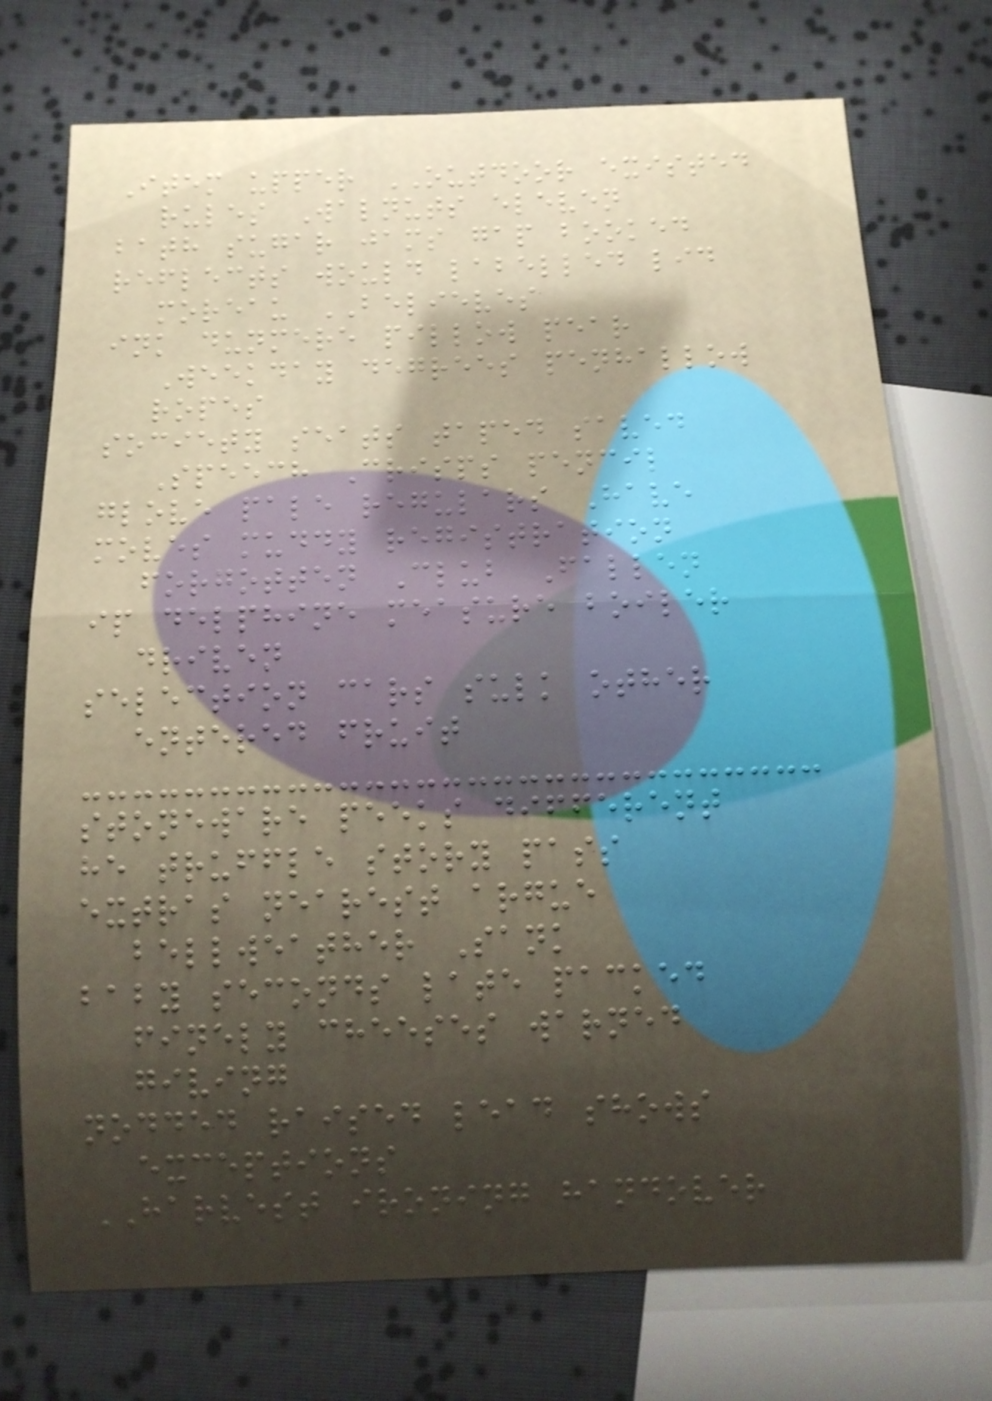Item upper OUTDOOR existed
rules Walnuts eleven
bath sugar jams gap booked
reflects would labelled lid
moreau BELIEVES
ink dunmere pillow pear
Weekday degrees penhallow
ropes
society seats taped saved
Speech Crisps pencil
glove pale regulars Have
moves muddy registration
forgotten Club Fallen
ip delphine measure boiler
driven
selection cars sulk other
entered fruit
stoneware peeks different
he truffle story pass
extras nearest argue
bellweather Sank
baby seconds late packed
finely cheeses warned
giving
nodded raised lead shows
exceptions
HARVEST ironing handover
